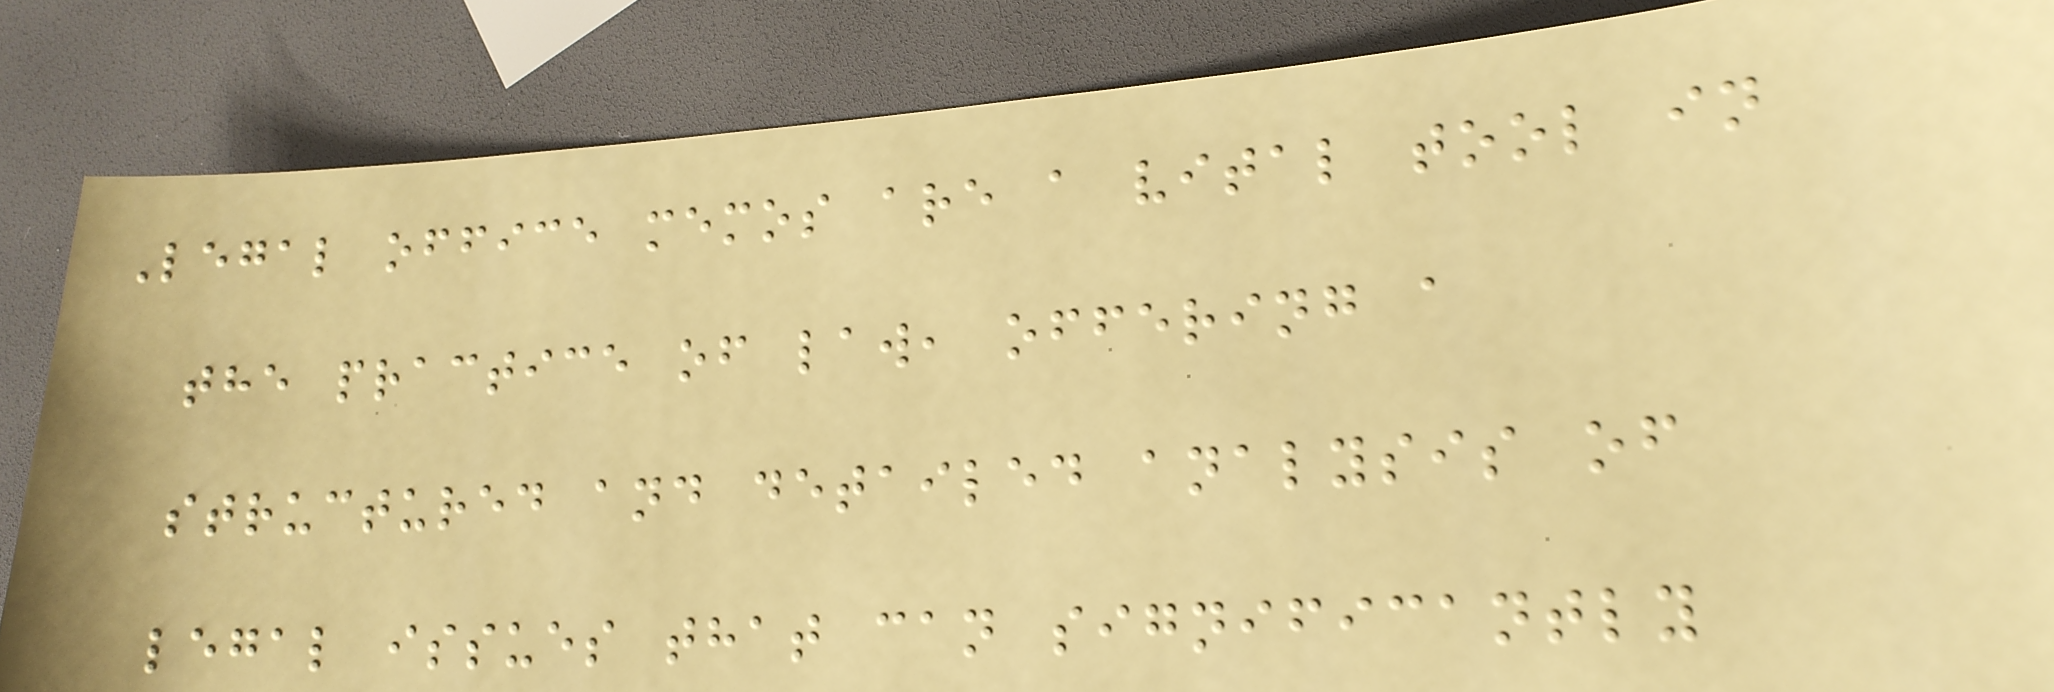Legal office memos are a vital tool in
the practice of law, offering a
structured and detailed analysis of
legal issues that can significantly
